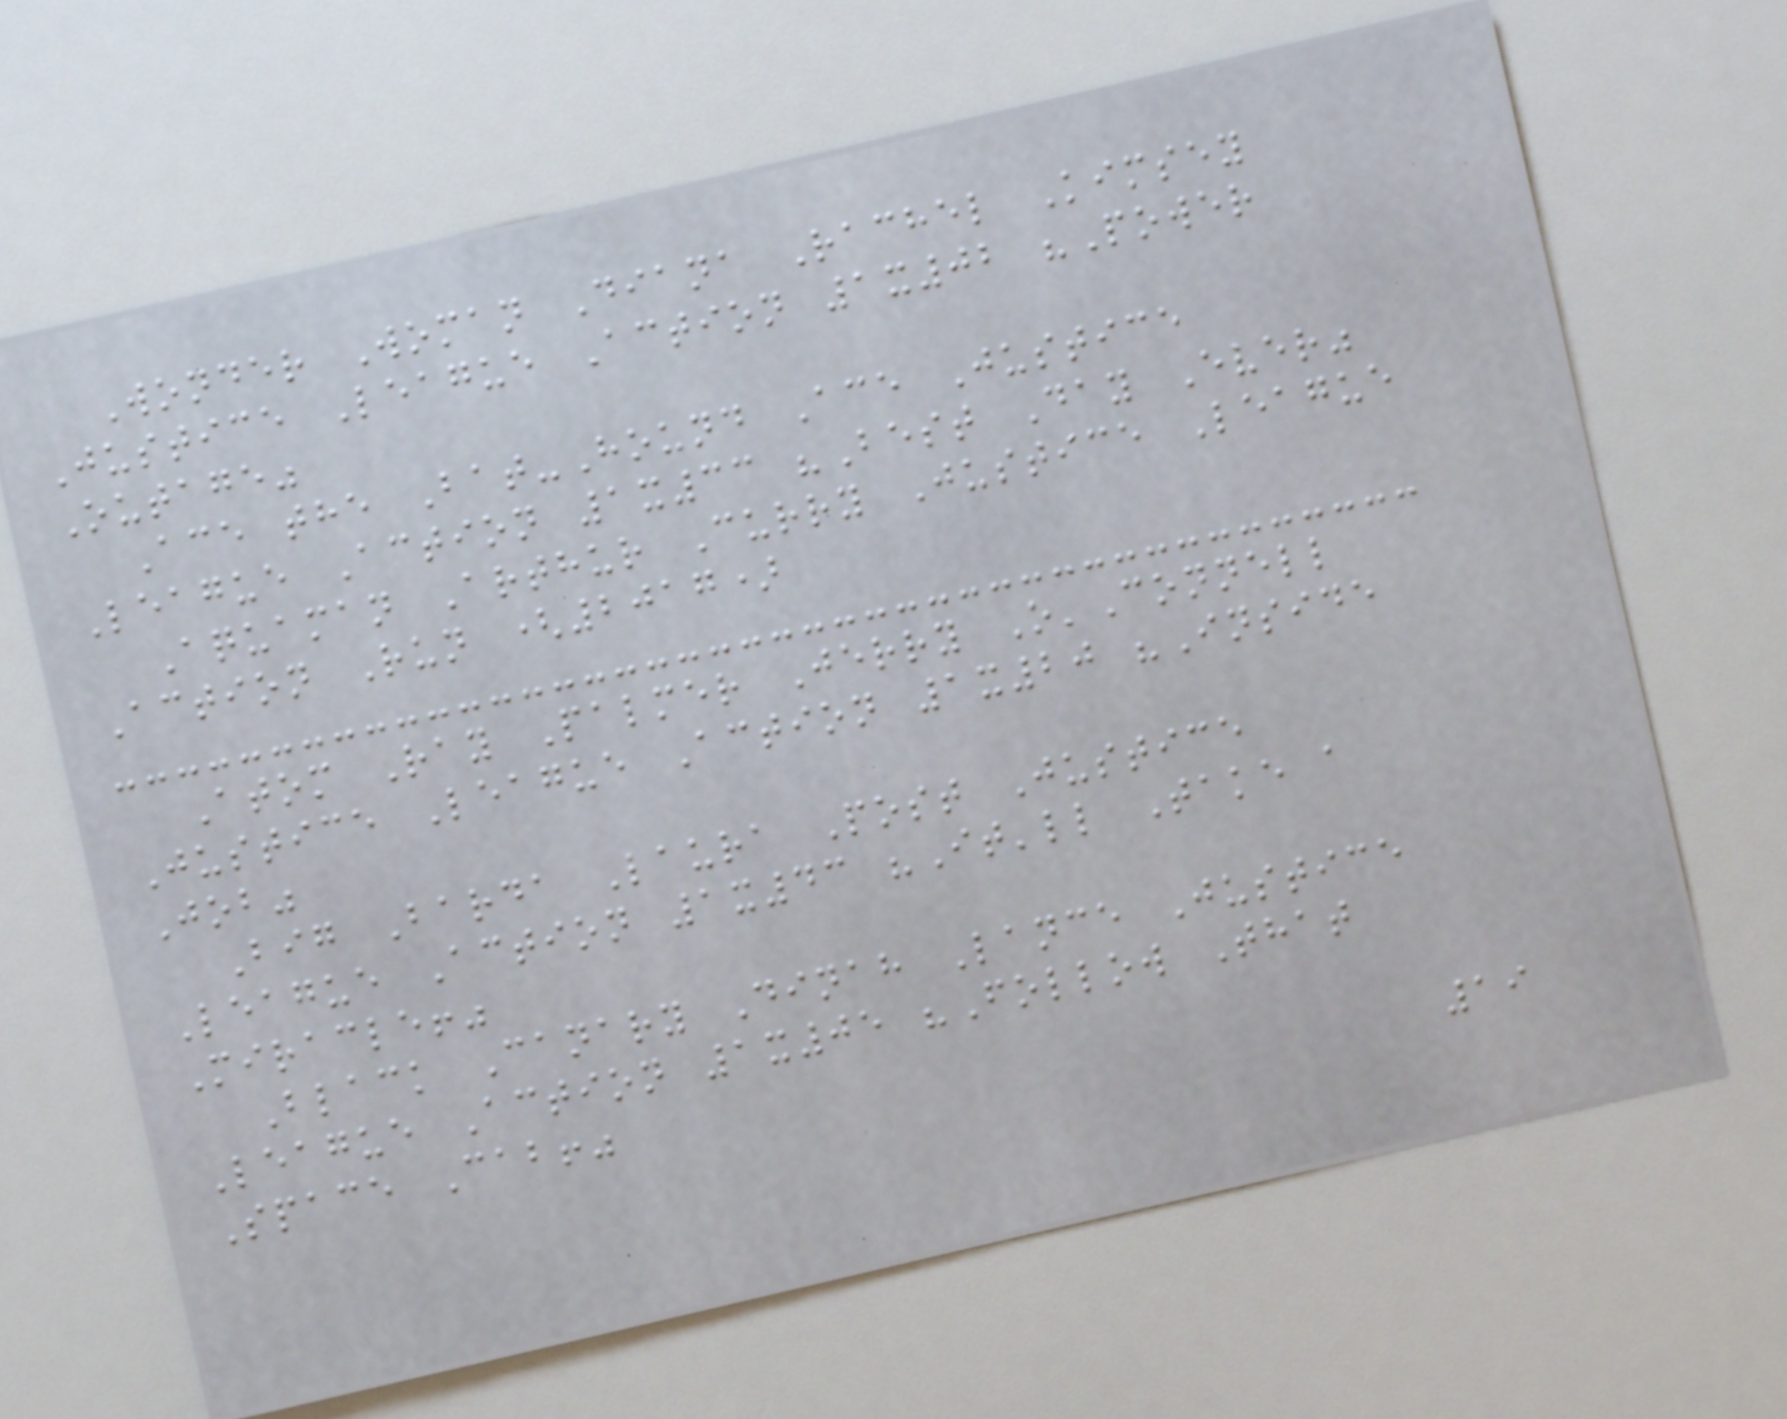Wonder Woman Diana Rachel Kimsey
Justice League Action 1x02 "Power
Outage"
Ace the Bat-Hound Ace Justice
League Action 1x33 "Best Day Ever"
Aquaman Arthur Curry Justice League
Action Run (2017)
Atom Ray Palmer Jerry O'Connell
Justice League Action 1x20 "Inside
Job"
Big Barda Laura Post Justice
League Action 1x43 "It'll Take a
Miracle!"
Black Canary Dinah Lance Justice
League Action 1x05 "Follow That
Space Cab!"
19
